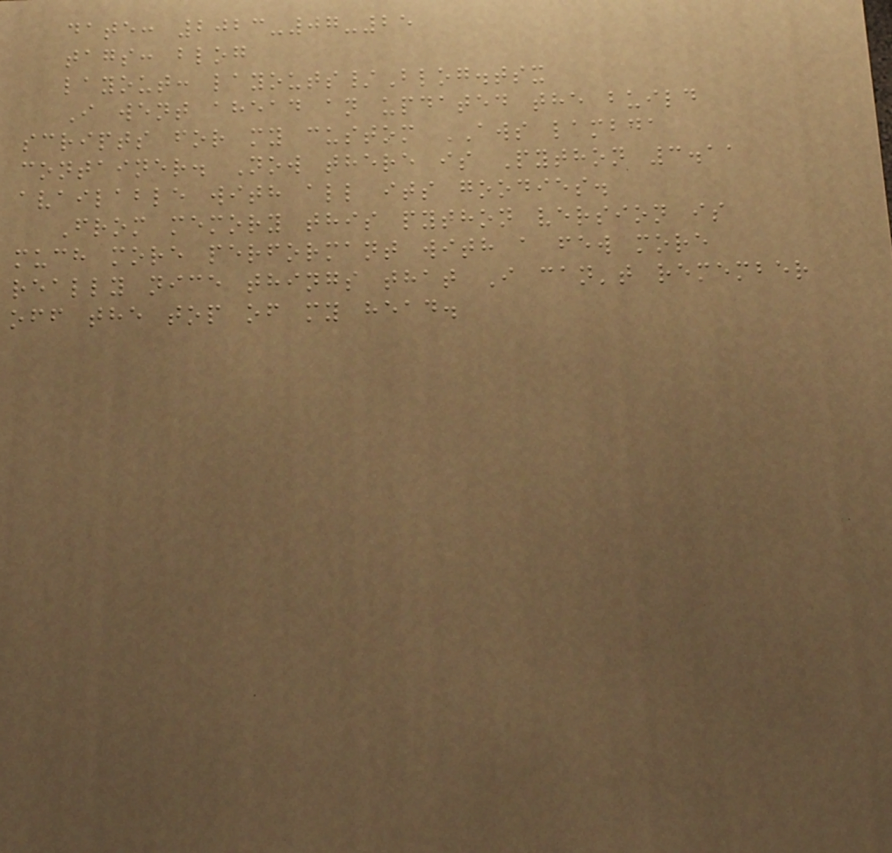date: 2023-07-25
tags: blog
layout: layouts/Blog.tsx
I went ahead an updated the build
scripts for my custom AWS lambda
container. Now there is Python 3.11
available with all its goodies.
From memory this python version is
much more performant with a few more
really nice things that I can't remember
off the top of my head.
